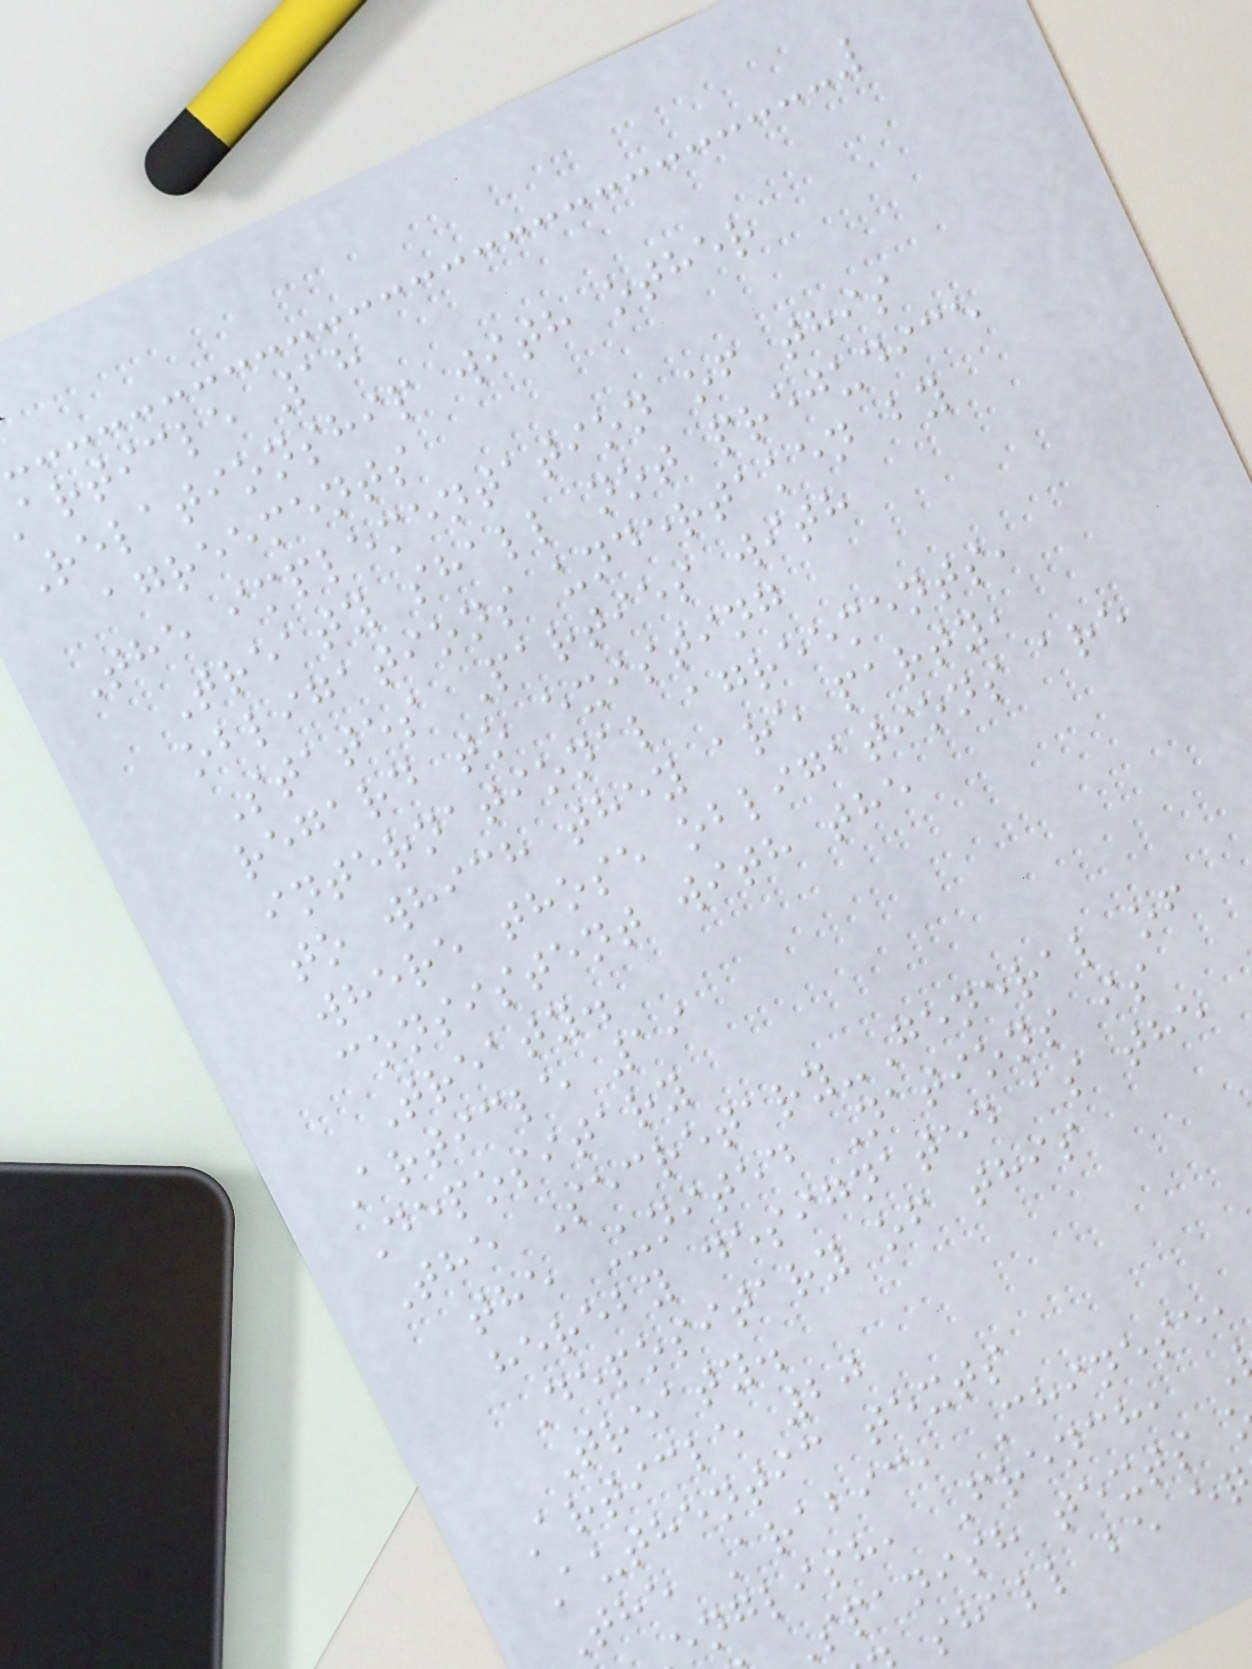article 18
Relationship with other
agreements
The implementation of this
Treaty shall not prejudice
obligations undertaken by
States Parties with
regard to existing
international agreements,
to which they are party,
where those obligations are
consistent with the
Treaty.
Article 19
Depositary
The Secretary-General of
the United Nations is
hereby designated as the
Depositary of this
Treaty.
Article 20
Authentic texts
The Arabic, Chinese,
english, French,
spanish texts
shall be e
